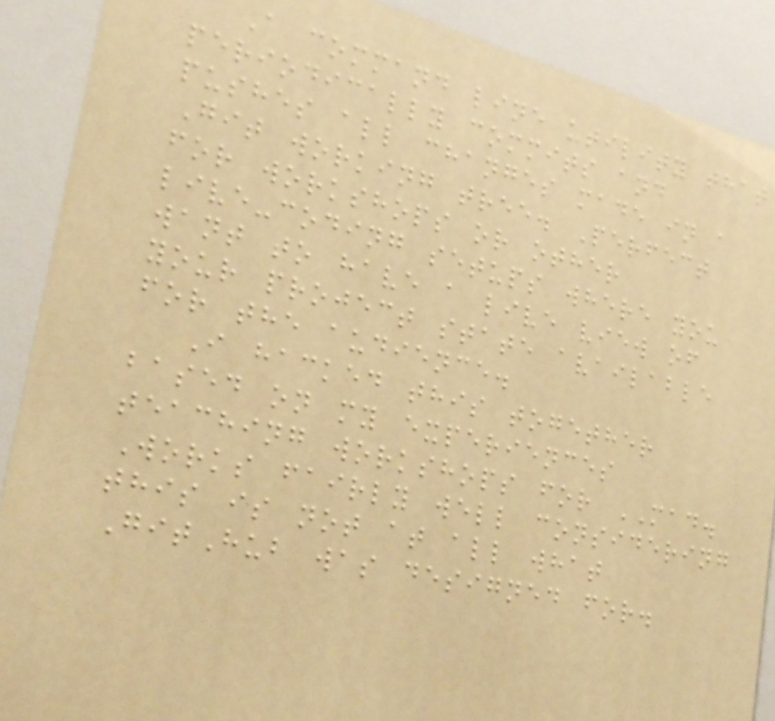A command line utility that
periodically commits and
pushes all changes made in a
Git working tree. Perfect
for workshops or other
live-coding setups where you
want to have a live view of
your project state available
for the audience.
I hacked this together
based on my experiences
teaching workshops for MAD.
Works fairly well considering
this is not at all what
GitHub was designed for.
